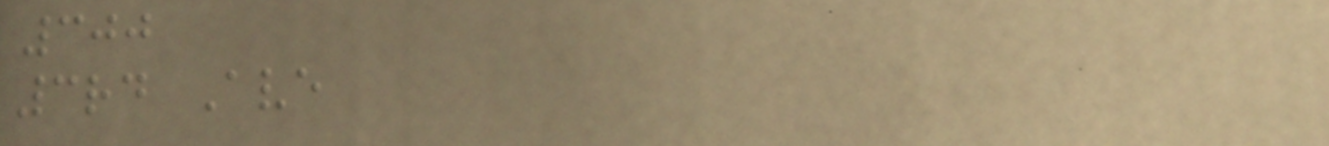300
3rd Ave
